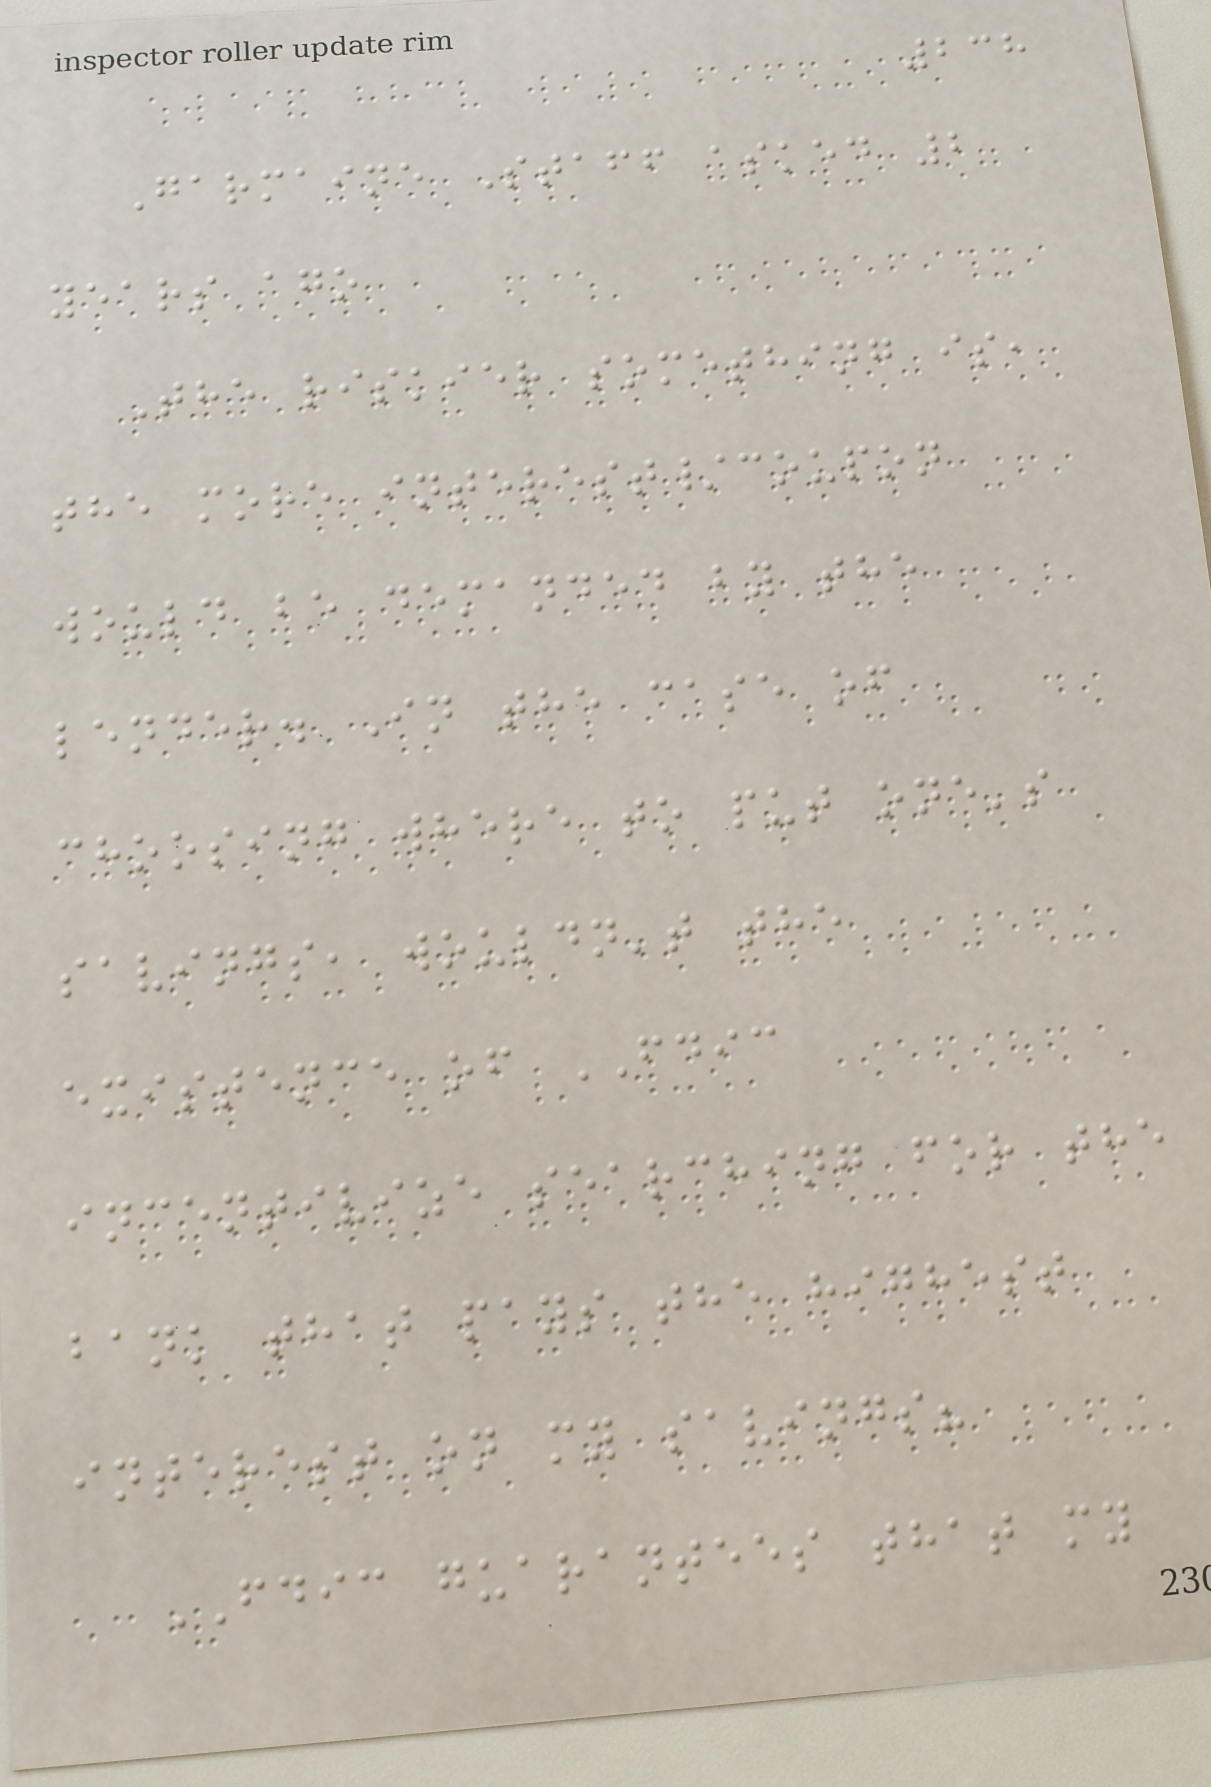238
Garmaine Staff asked 2
years ago
The riskier something is,
the more interest/coupon
would be demanded by the
lender. In the case of
choosing where to put one's
savings, wouldn't the
existence of FDIC
incentivize searching for the
bank that pays the highest
interest on my savings?
FDIC guarantees that my
